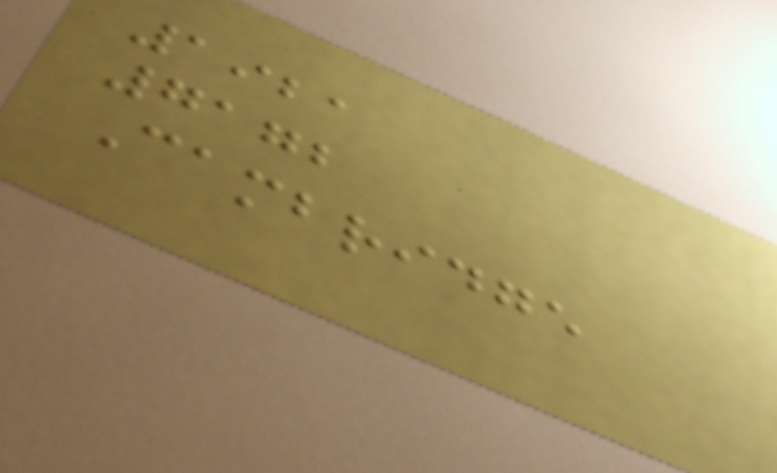1921
7172
Cambridge
